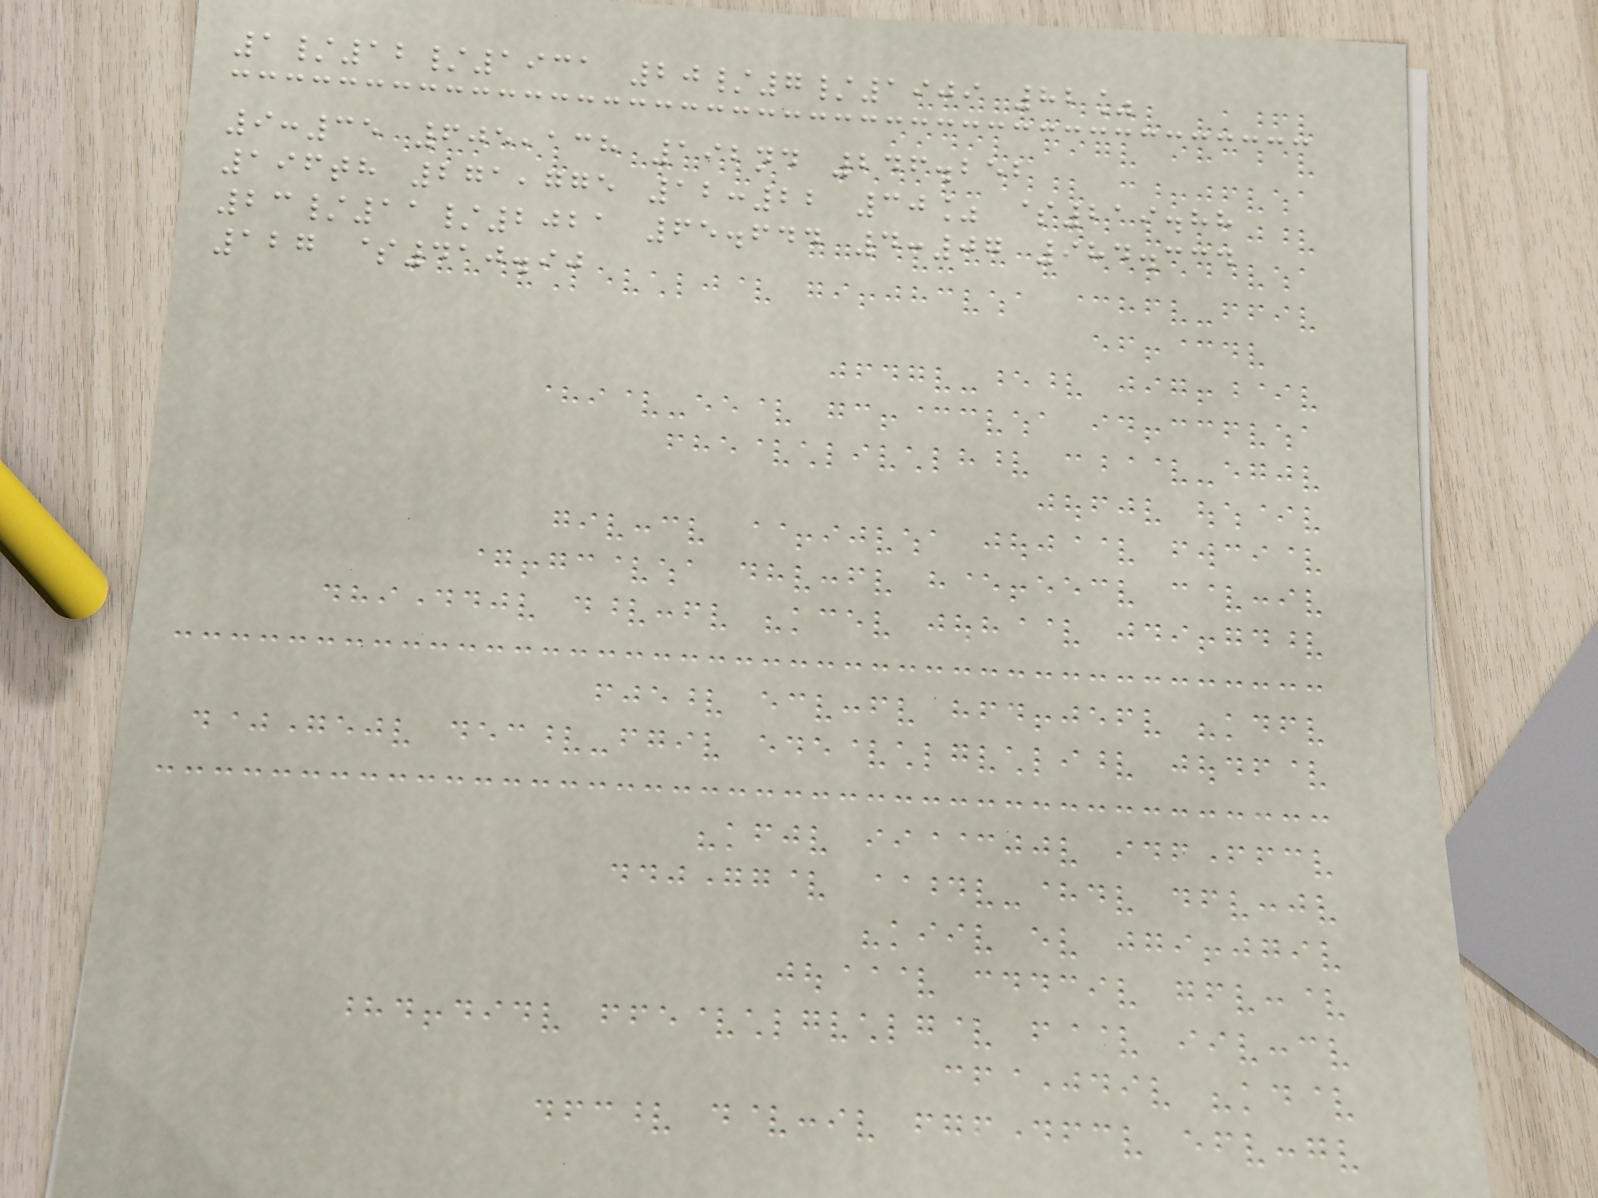1/12/1931 20/7/1909 82%
9:35 605,138 192nd 246.252
196th 271,775 12:22 30% $219.88
23/11/2021 65.644 4:07 984.334
127 $410.90
